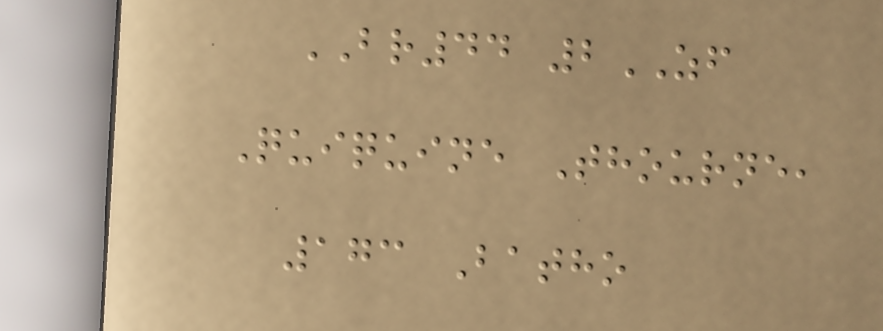BR44 2ZF
Quiquine Thourne,
173 Batho
